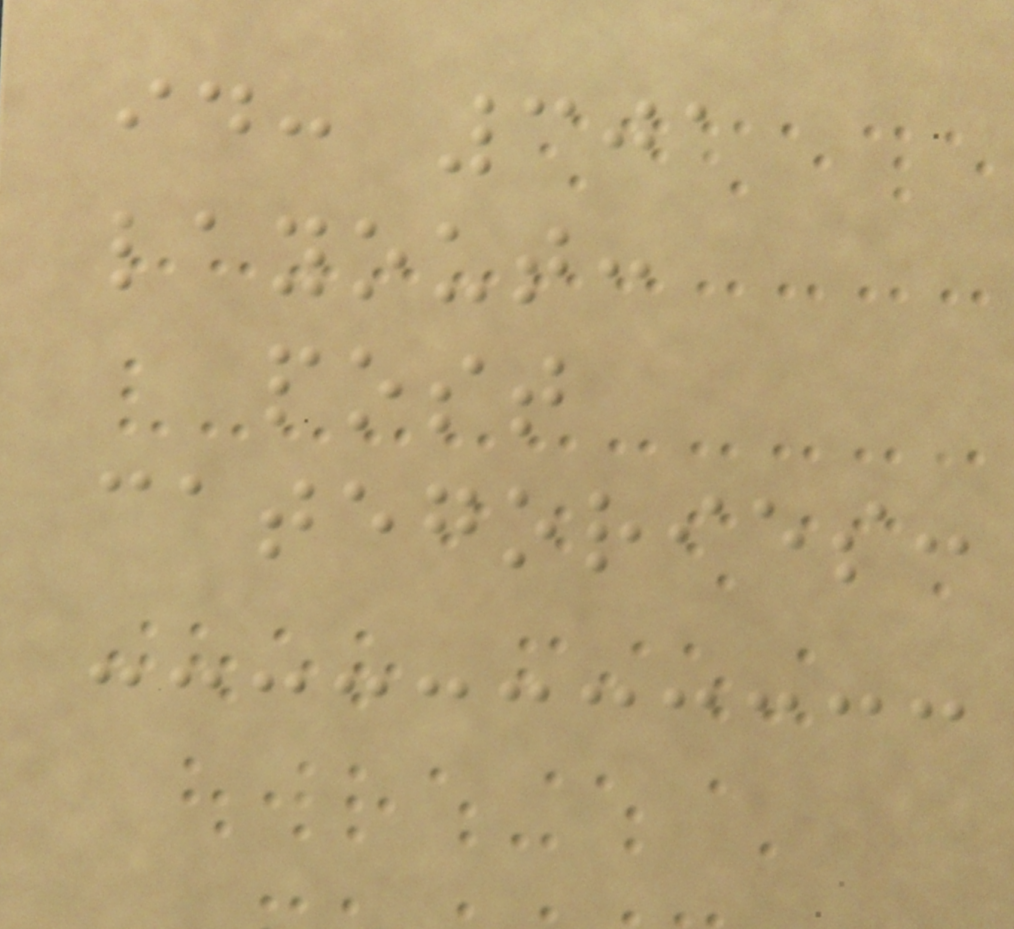id: 301
layout:
post
categories:
